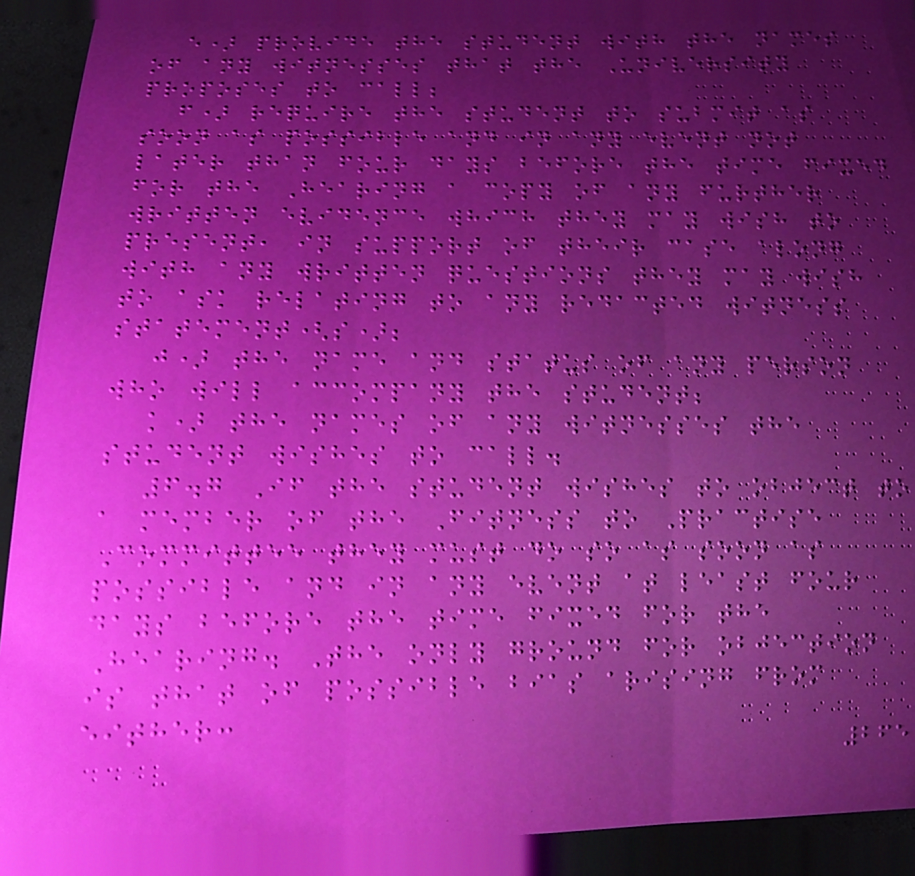e) provide the student with the names
of any witnesses that the University
proposes to call;
f) require the student to submit as
soon as possible and in any event not
later than four days before the time fixed
for the Hearing a copy of any further
written evidence which they may wish to
present, in support of their case along
with any written questions they may wish
to ask relating to any redacted witness
statement(s);
j) the name and status of any person
who will accompany the student;
k) the names of any witnesses the
student wishes to call.
6.7 If the student wishes to object to
a member of the Fitness to Practise
Committee they must do so as soon as
possible and in any event at least four
days before the time fixed for the
Hearing. The only ground for objection
is that of possible bias arising from
either:
265
